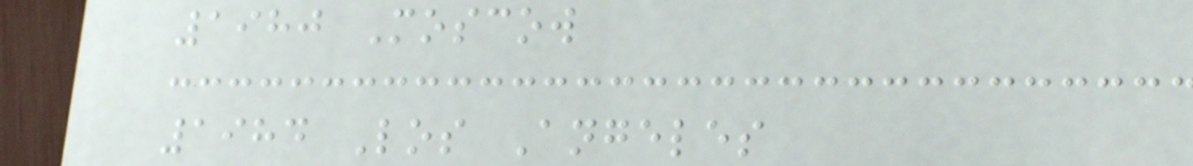1980 Moscow
1984 Los Angeles
